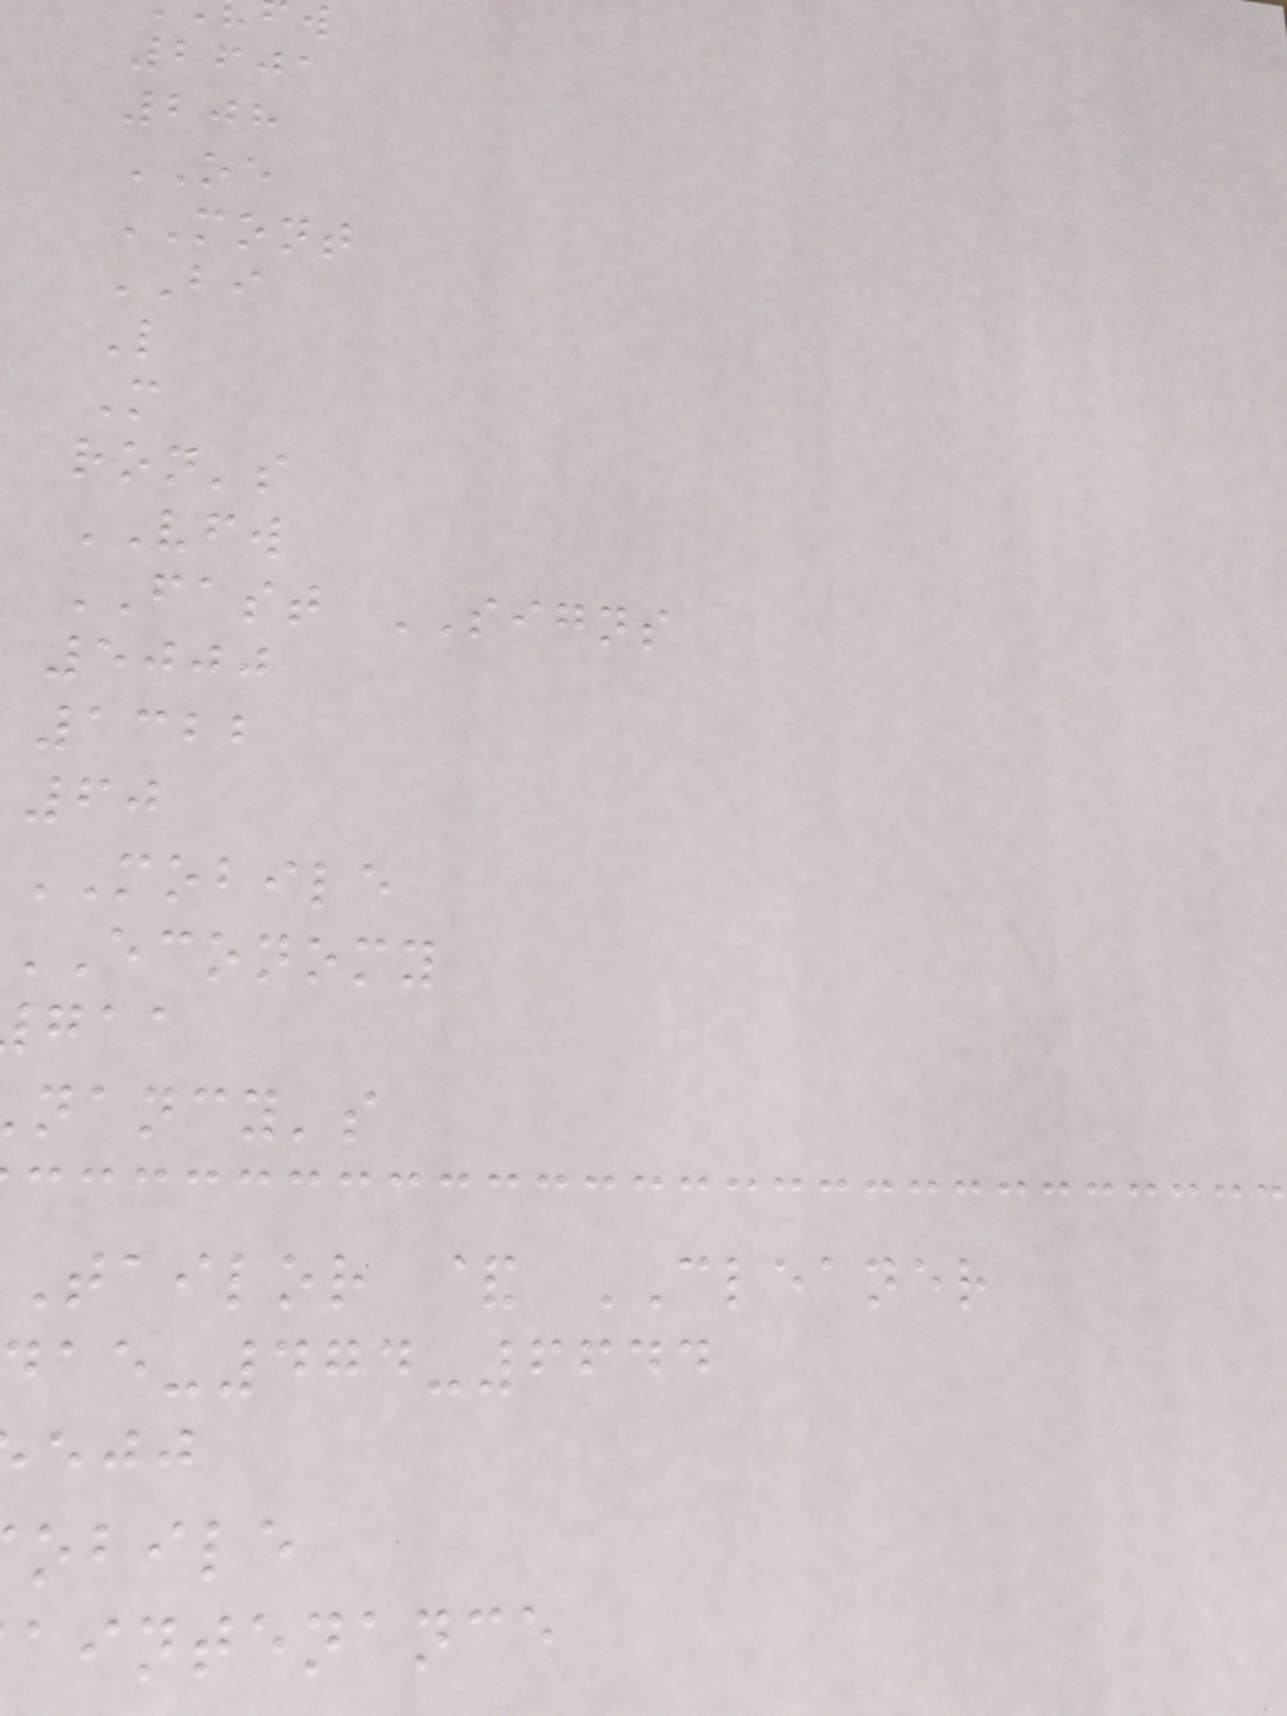2601
208
OE
MONT
BI
L
M
ron's
VFW
FAST SIGNS
5000
1322
60
MOBILE
ECONOMY
nancy's
tailor & CLEANER
-474-6644
obile
aintenance
